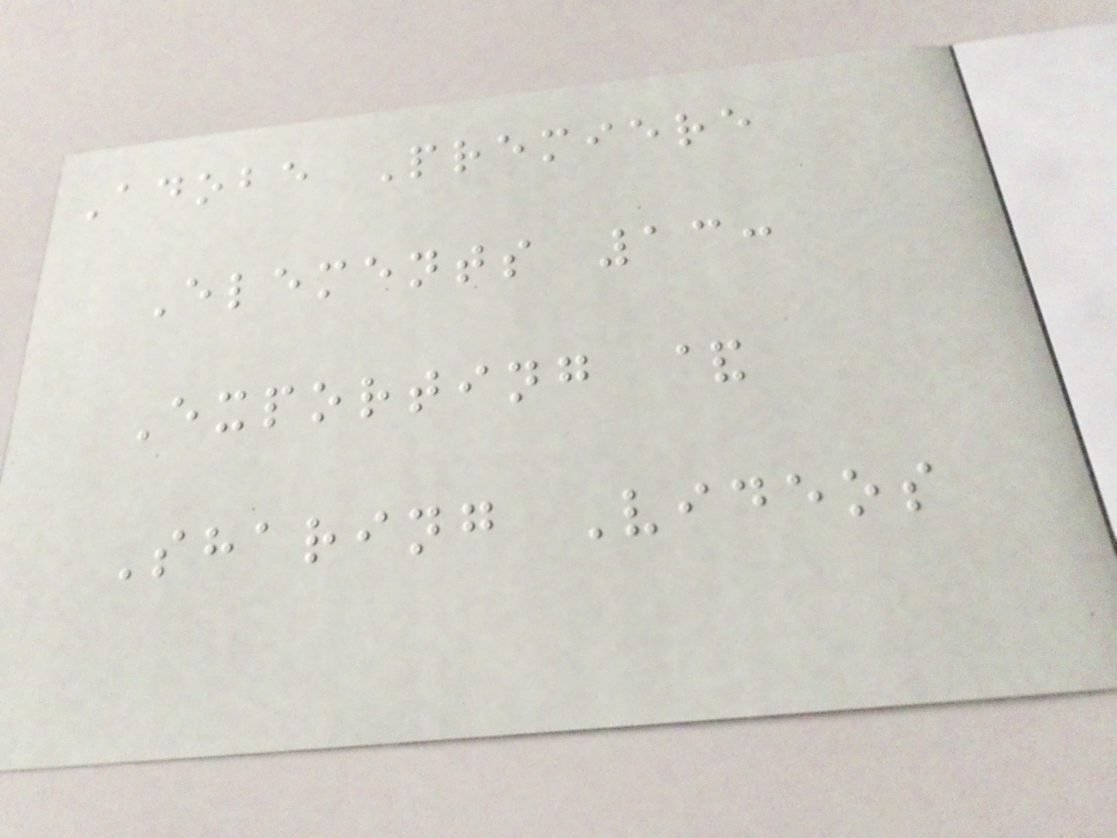Adobe Premiere
Elements 13:
Exporting &
Sharing Videos
